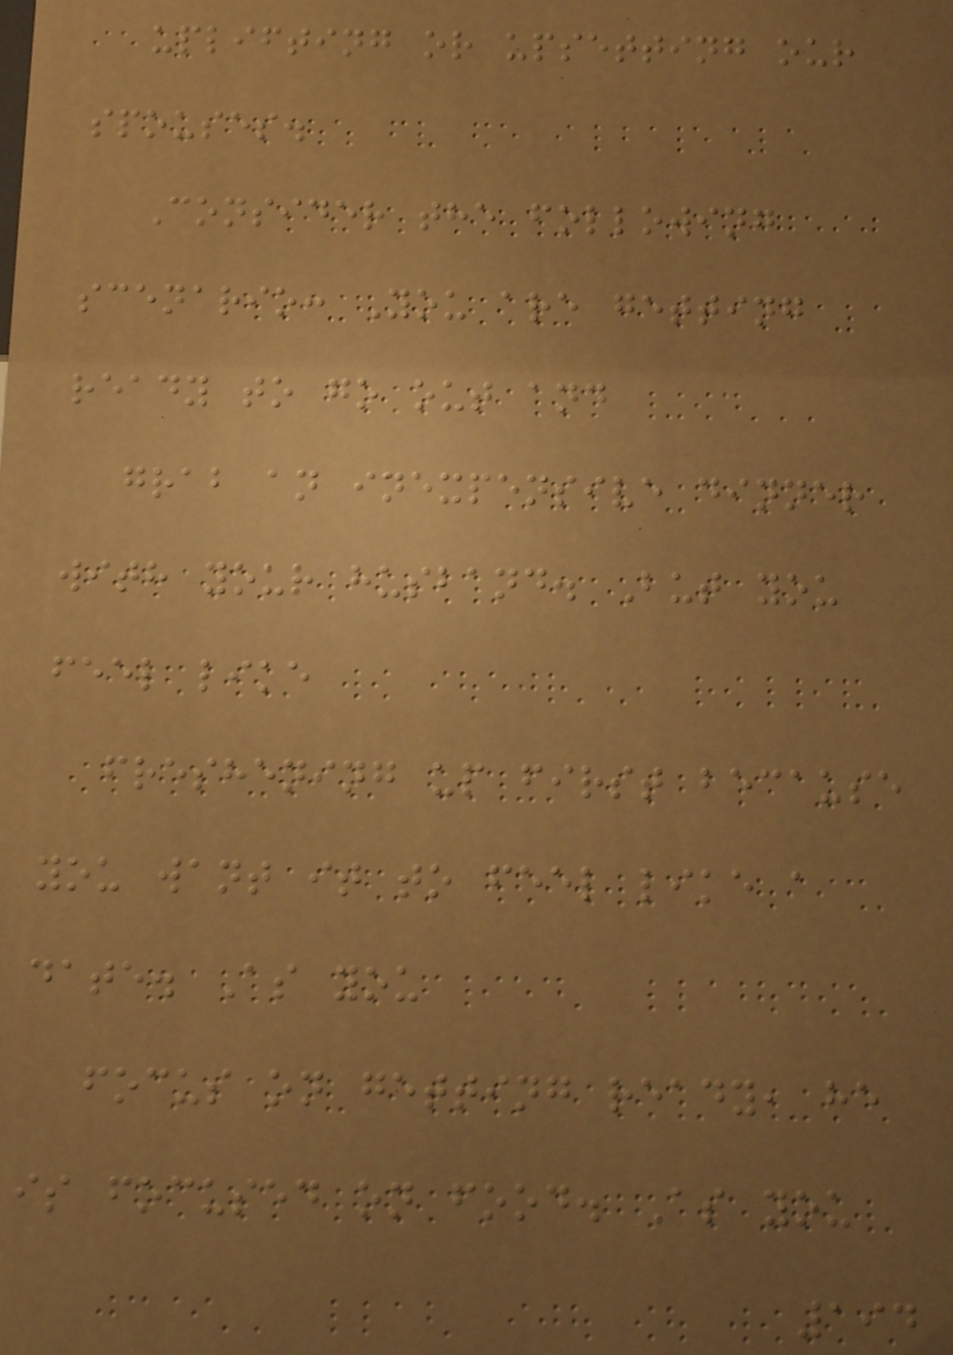uplifting or upsetting our
spouses.
Consider the following
scenario: You are getting
ready to go out and
grab an inexpensive dinner
with your husband. But you
feel like
freshening up first because
you want it to feel like a
date. As you
focus on getting ready, he
is focused on food. As you
194
